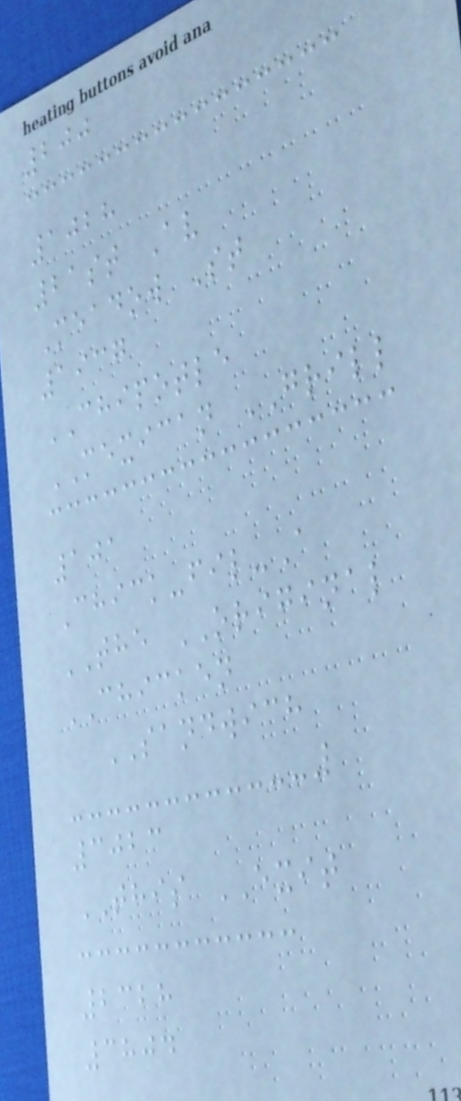200
1028
21st Av
Meadow St
1937
CHIPOTLE
MEXICAN GRILL
101
Chick-fil-A
THE ORIGINAL
CHICKEN
SANDWICH
3023
THIS EXIT
2328
3804
